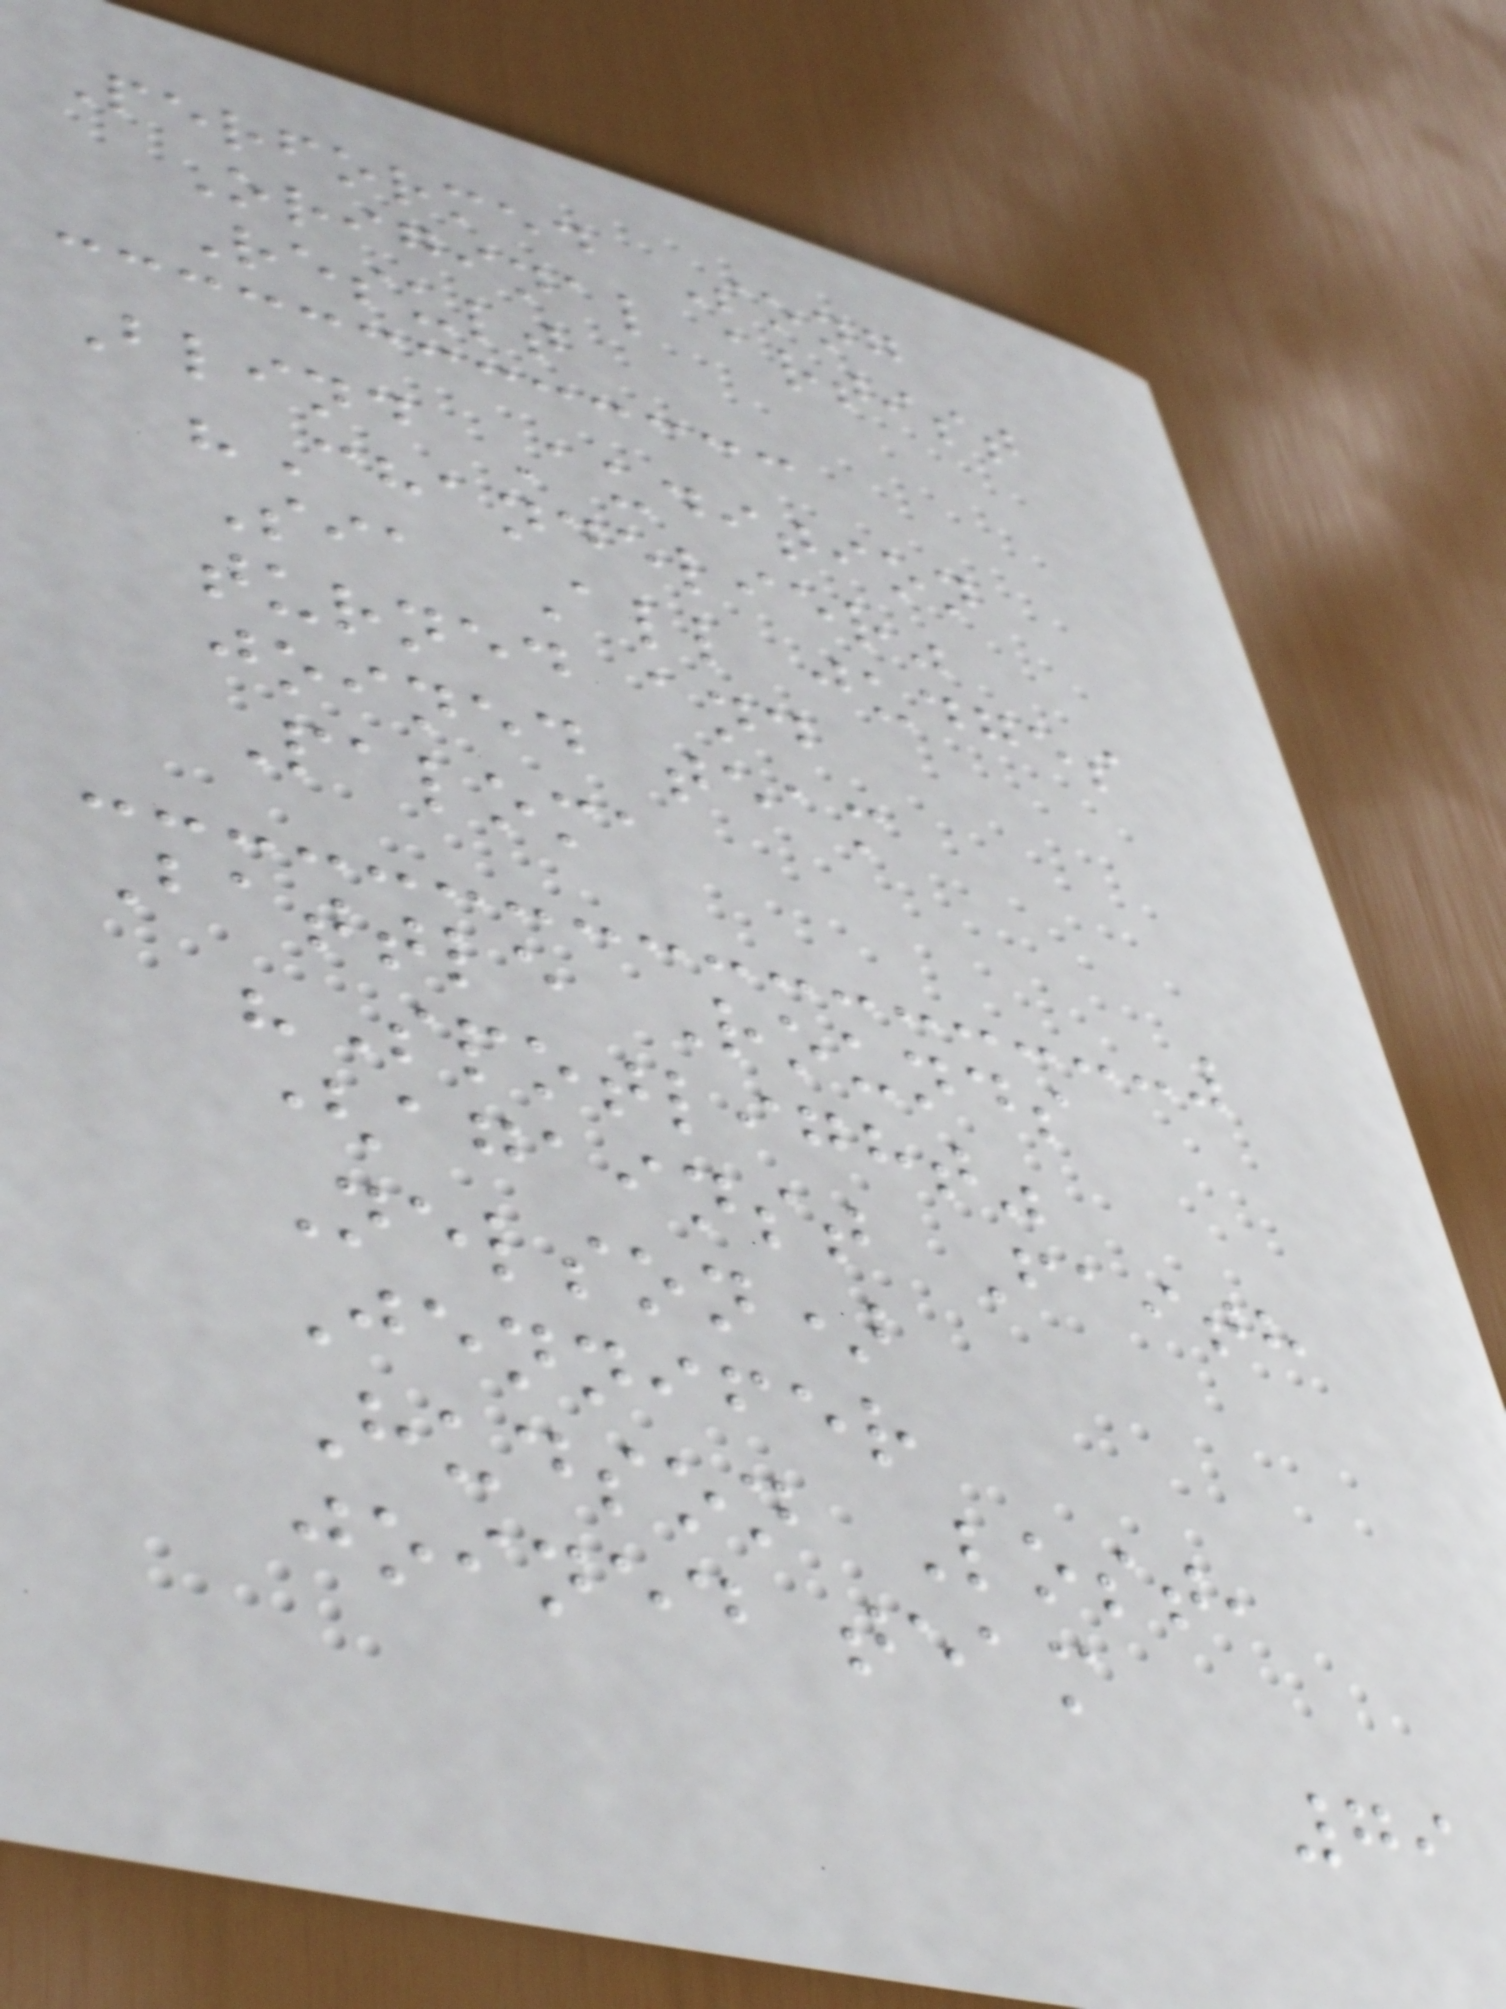Performed Song
Original artist
Result
Blind Audition
"Chandelier"
Sia All judges
turned and
joined team
Paloma
Battle Rounds
"Spotlight"
(against Faith
Nelson)
Jennifer
Hudson Lost,
joined team
79
